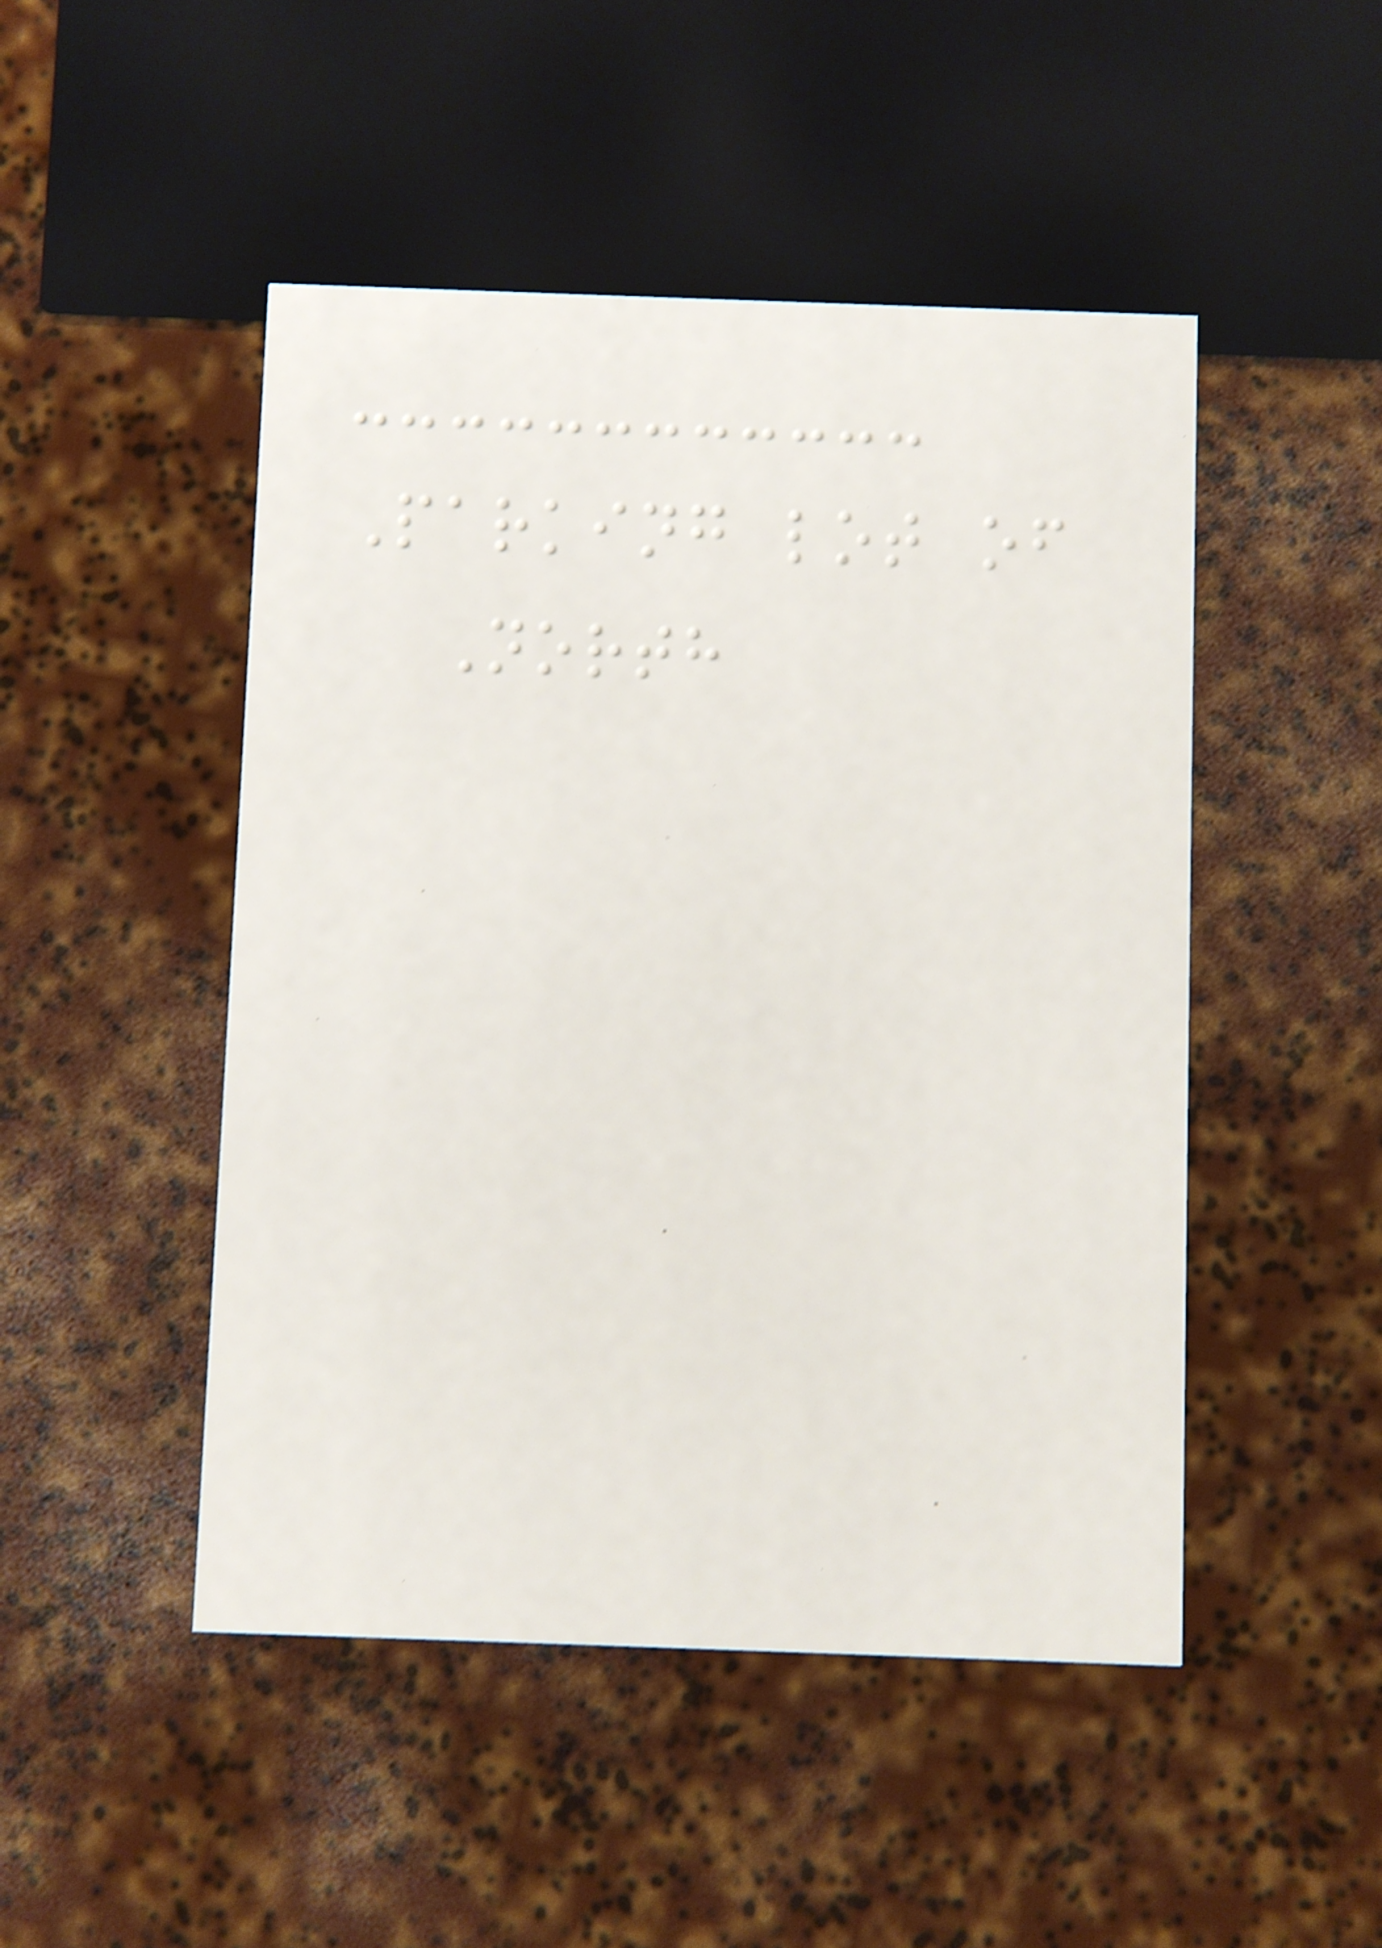Parking lot of
North
